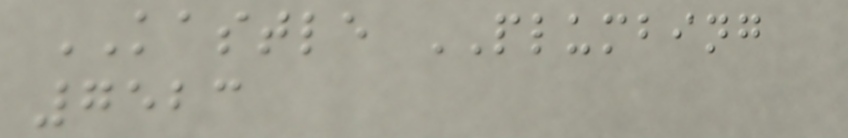KASTLE PLUMBING
7523
